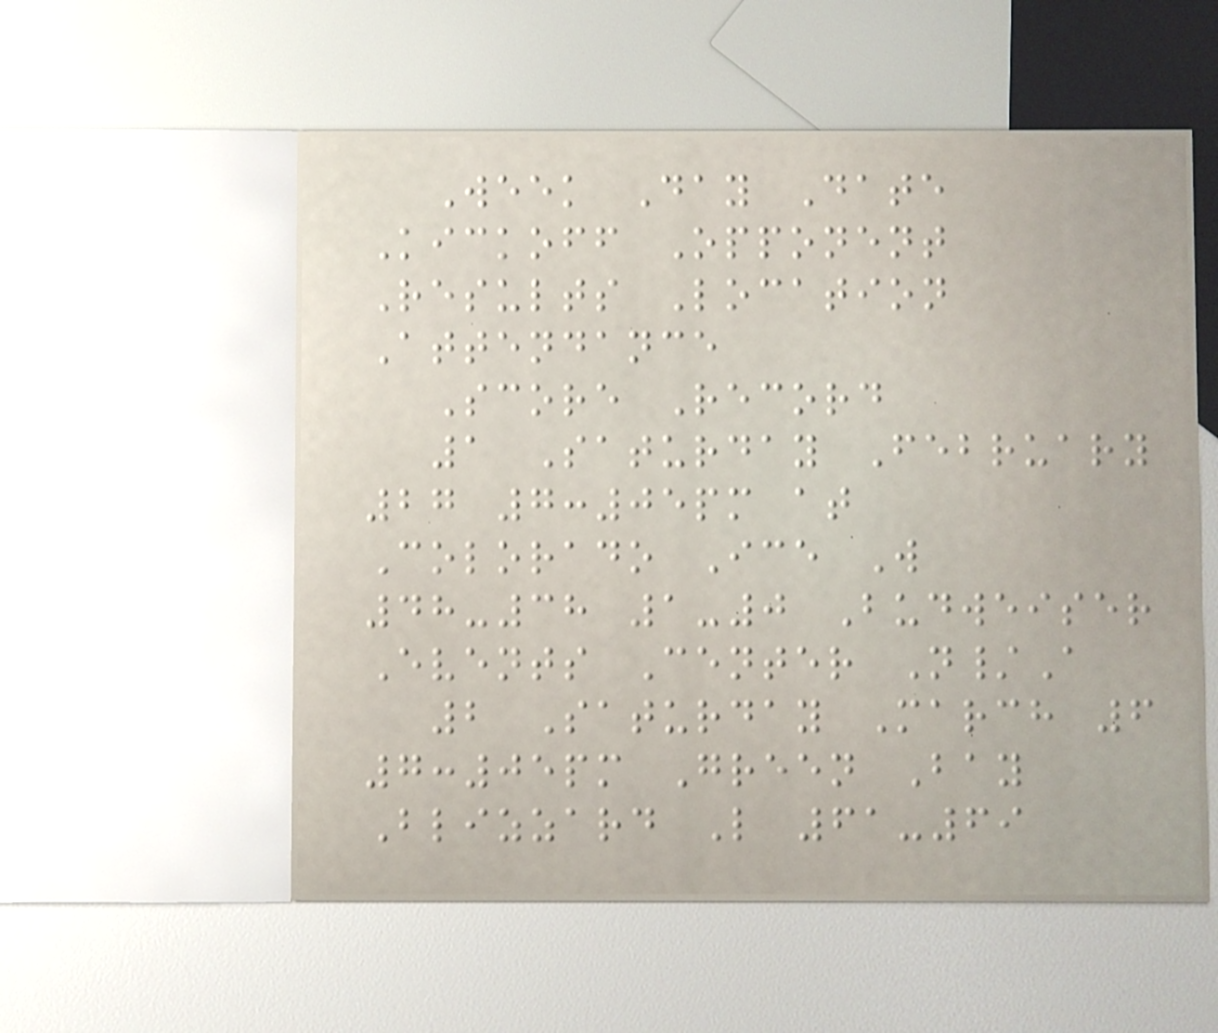Week Day Date
Kickoff Opponent
Results Location
Attendance
Score Record
1 Saturday February
27 7:05pm at
Colorado Ice W
48-38 1-0 Budweiser
Events Center N/A
2 Saturday March 6
7:05pm Green Bay
Blizzard L 61-69
